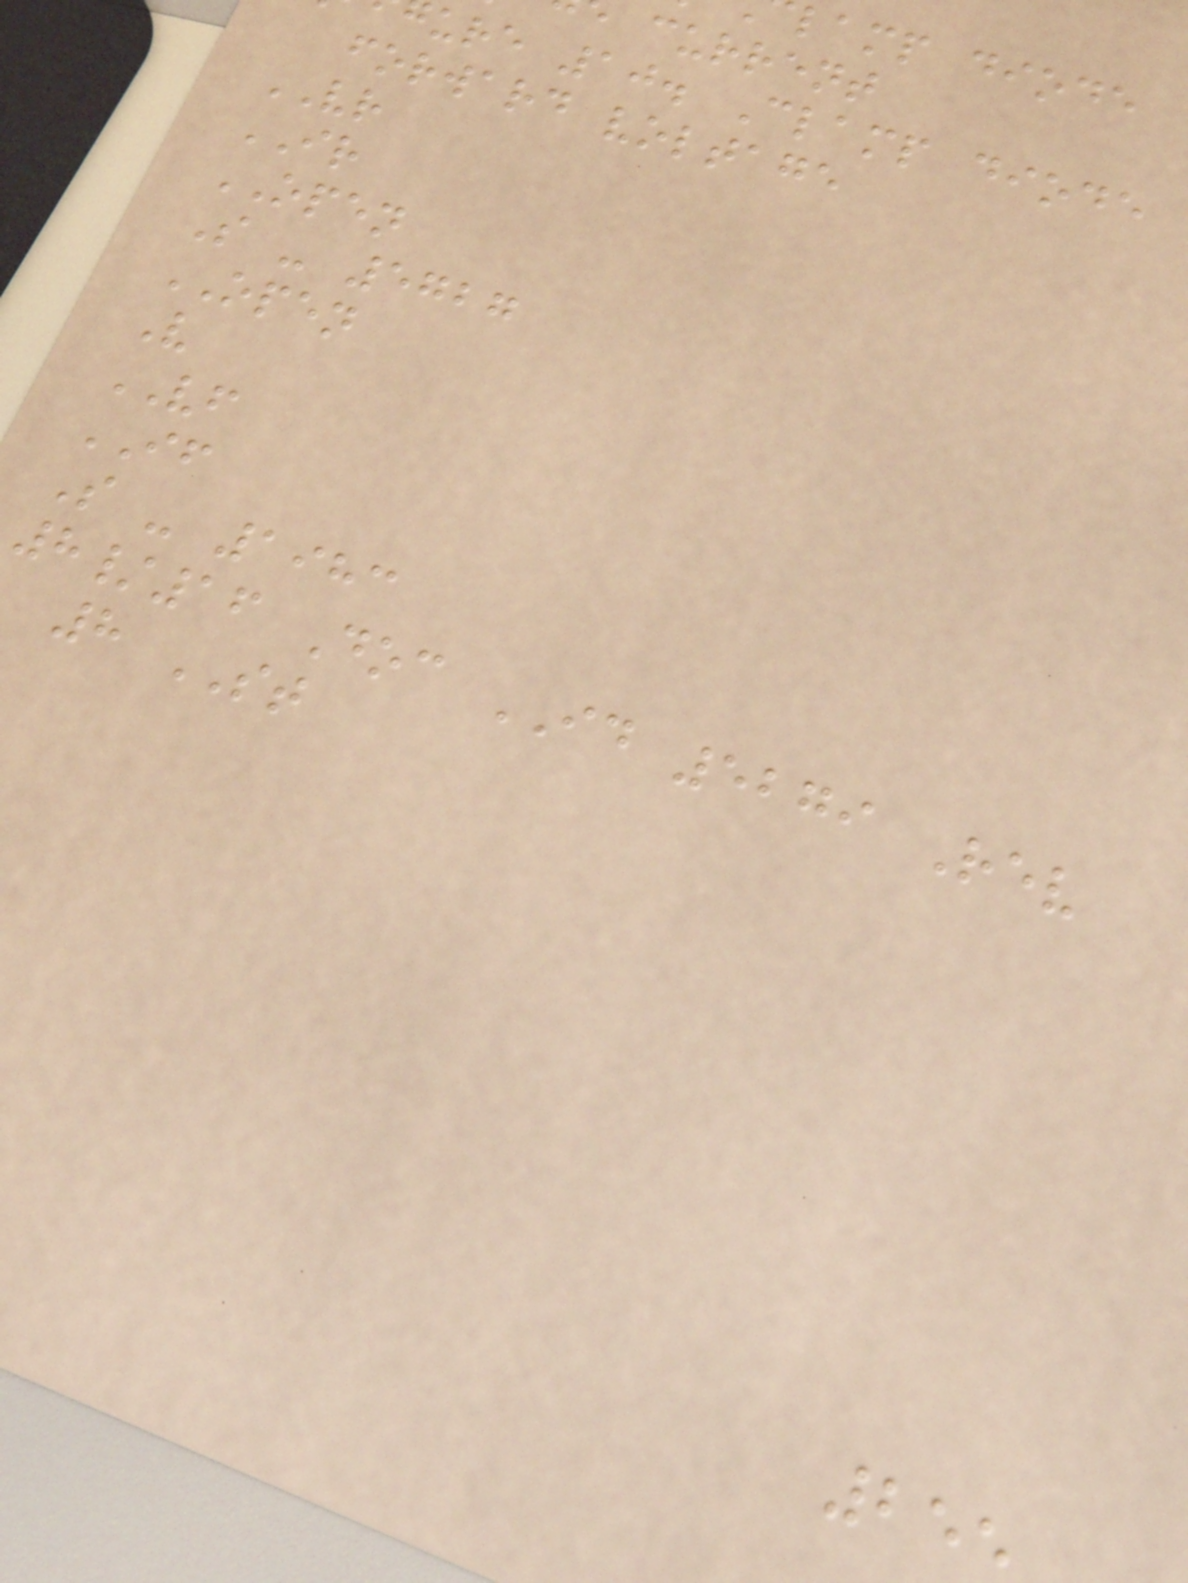lamp diode
current
ure 10. Clamp diode
forward voltage
VR
IR
OPEN
S - 5727
OPEN
V
VF
IF
S - 1983
8/16 Doc ID 5279 Rev
8 ST
